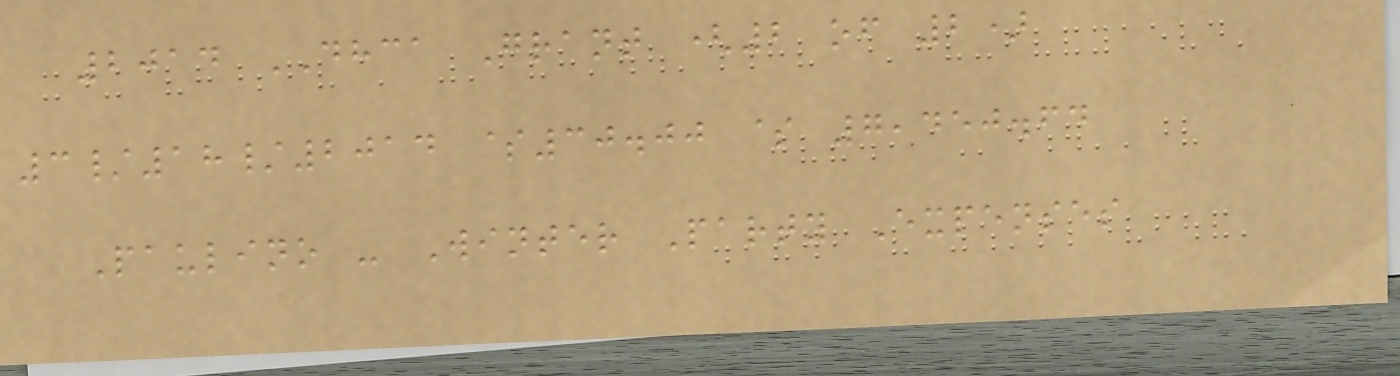2014 DHCA Grant (2 of 2)
3/18/2014 $30.00 $ 7,450.64
Paulino - Winter Party Expenses
